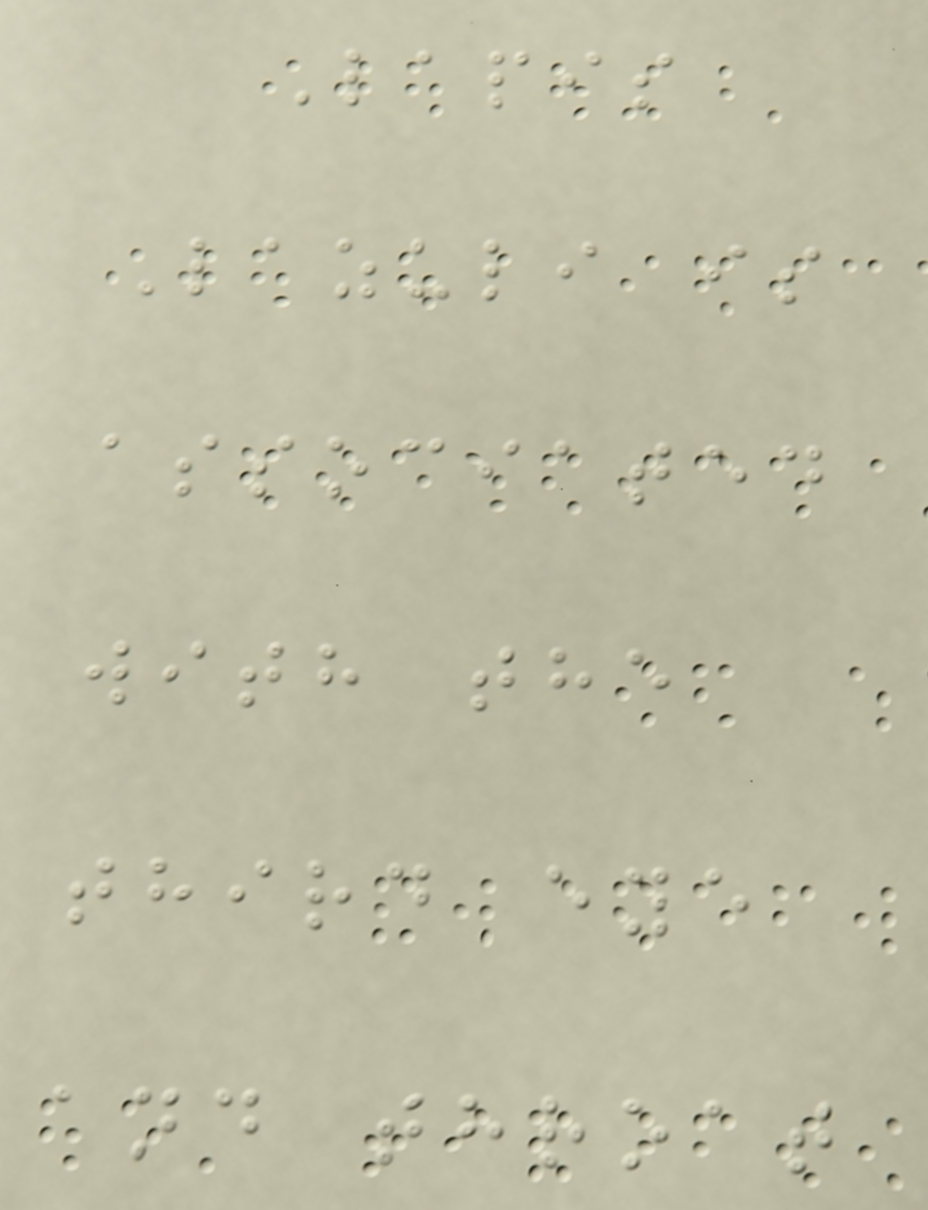Lapis
Lazuli is
associated
with the
third eye
and throat
